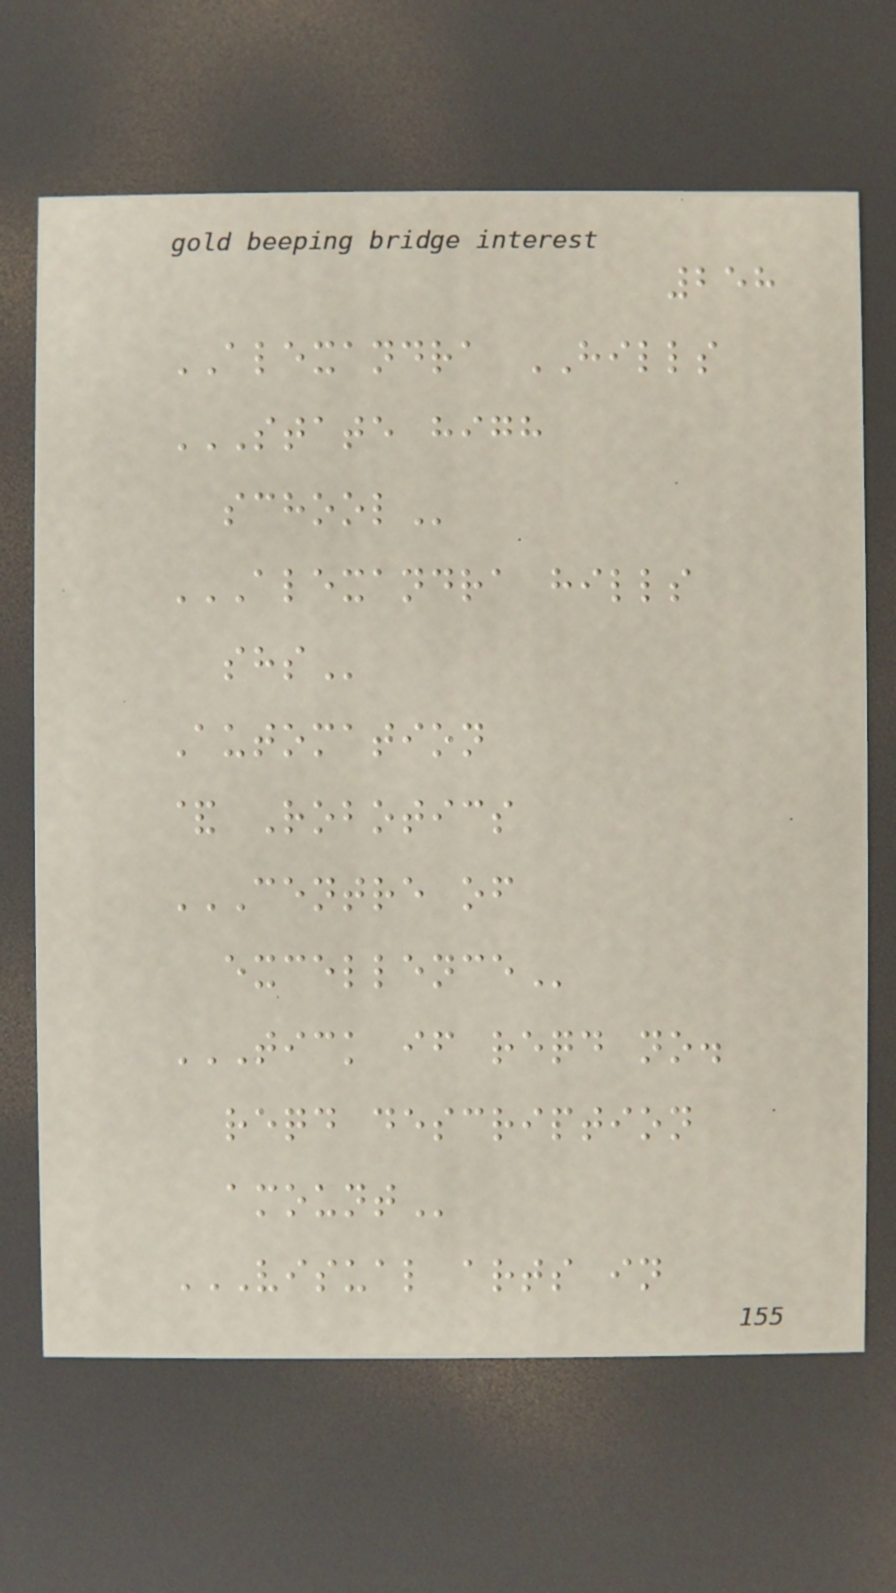258
ALEXANDRA HILLS
STATE HIGH
SCHOOL
ALEXANDRA HILLS
SHS
Automation
& Robotics
CENTRE OF
EXCELLENCE
TICK IF REQD NO.
REQD DESCRIPTION
AMOUNT
VISUAL ARTS IN
